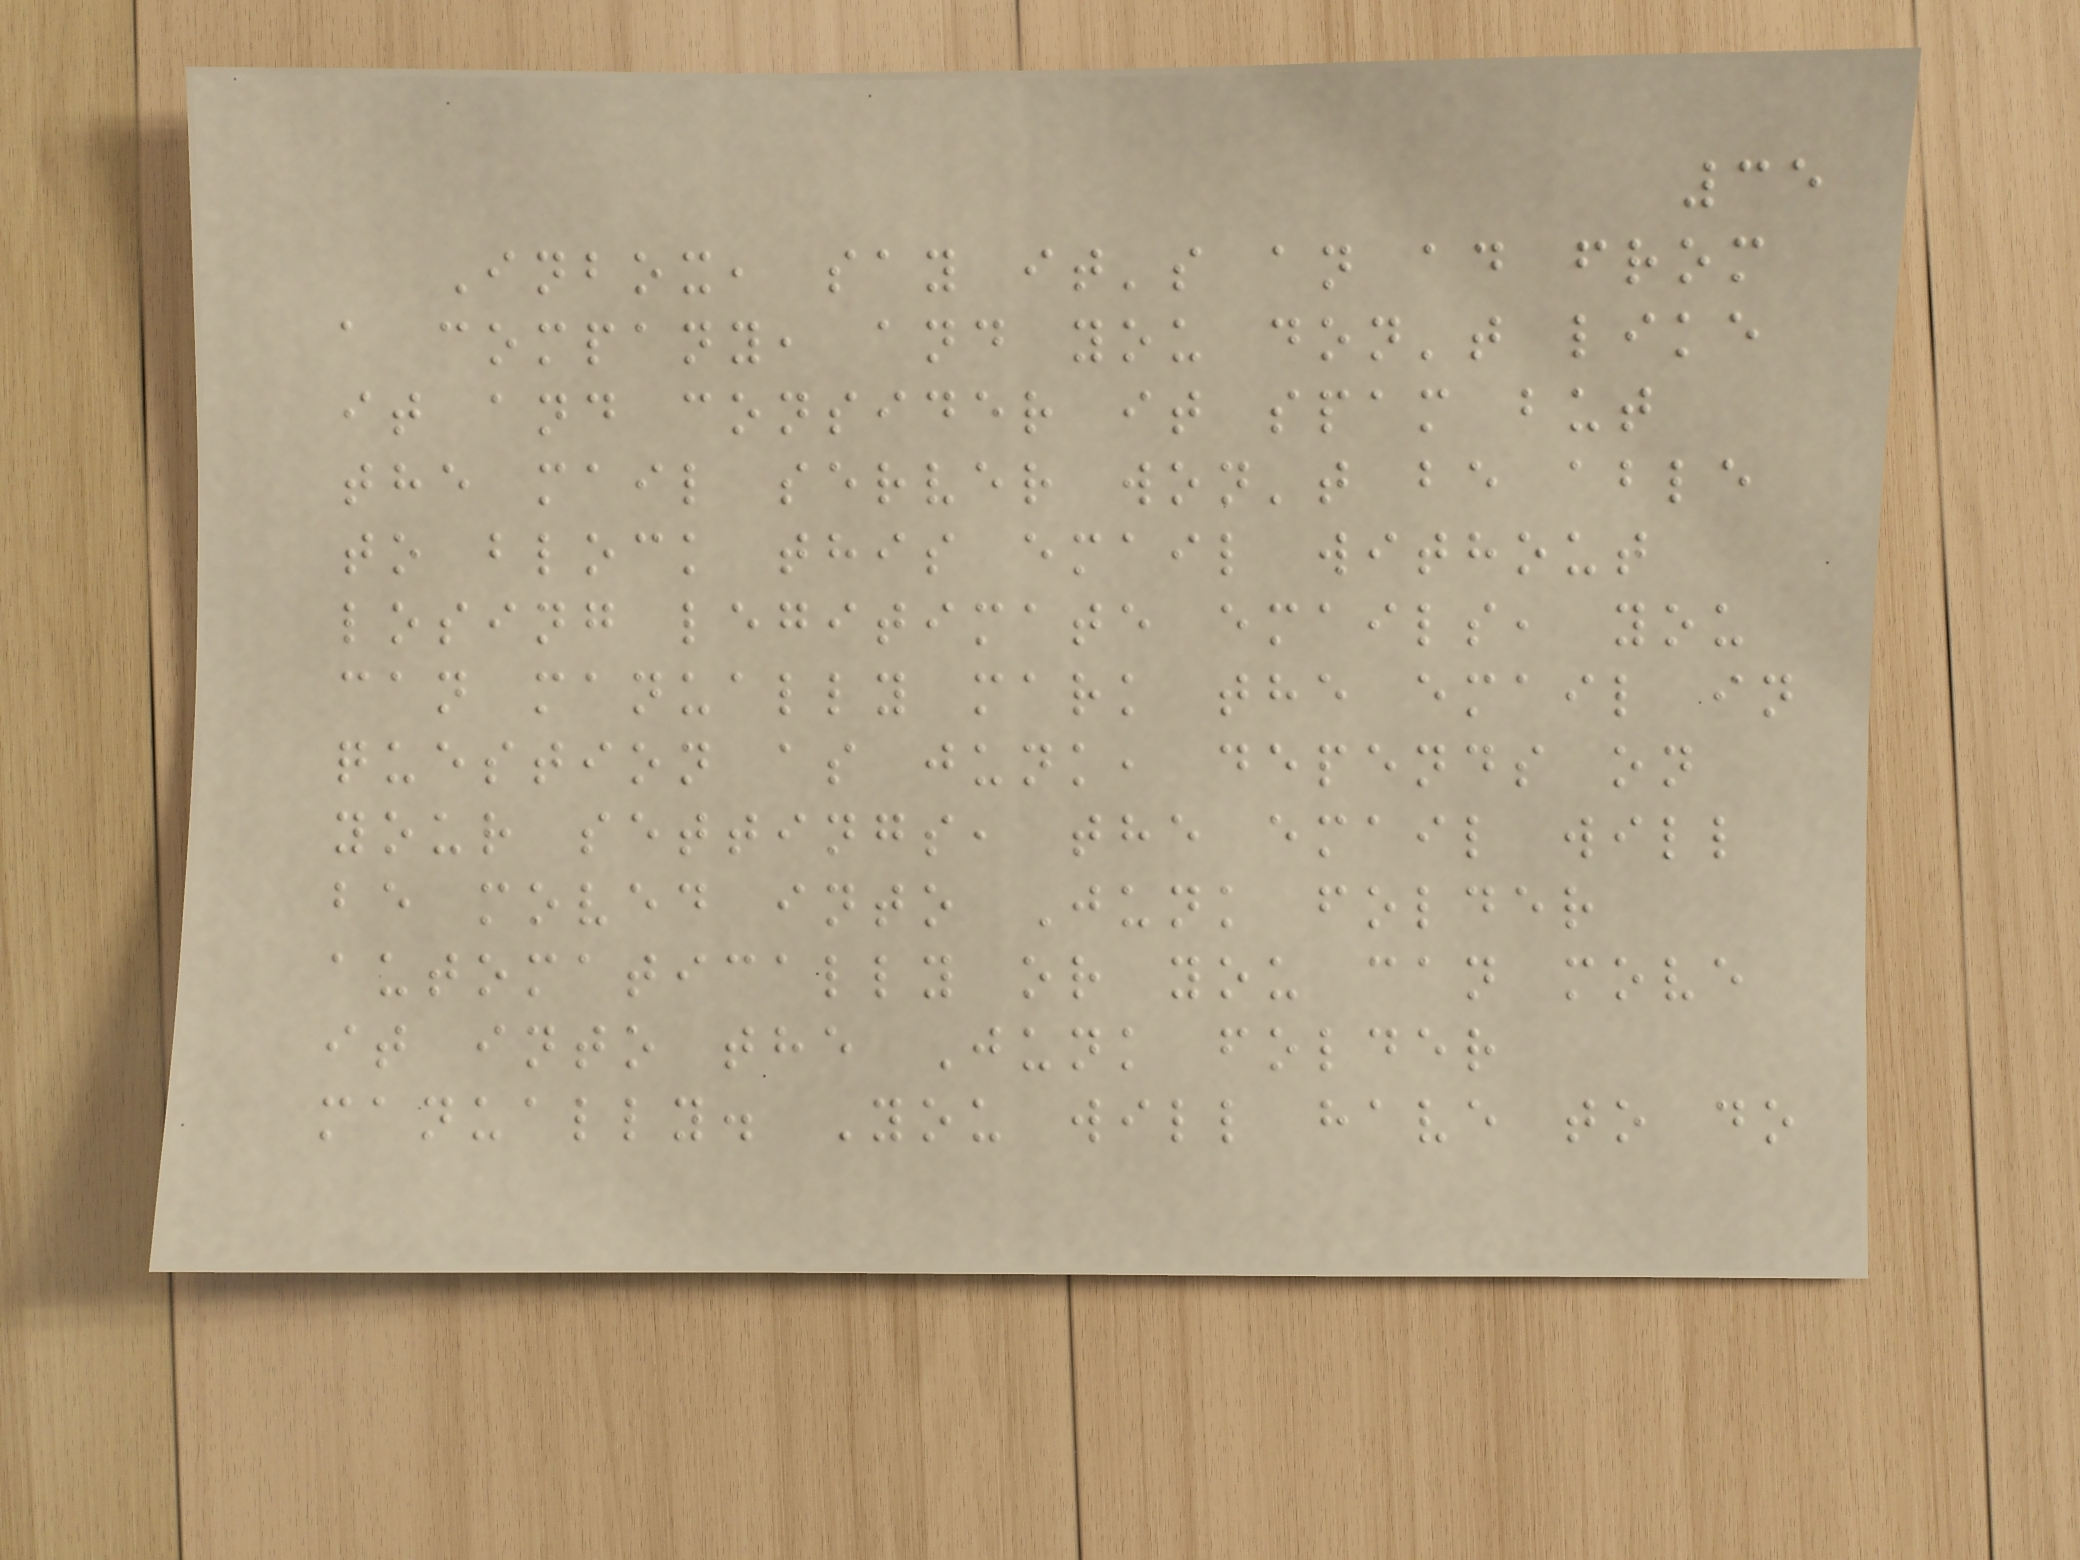35
Inbox, say it's an ad from
a company, and you don't like
it and consider it spam but
the mail server won't be able
to block this email without
losing legitimate emails, you
can manually mark the email in
question as junk, depends on
your settings, the email will
be moved into Junk folder
automatically or you can move
it into the Junk folder
manually. You will have to do
